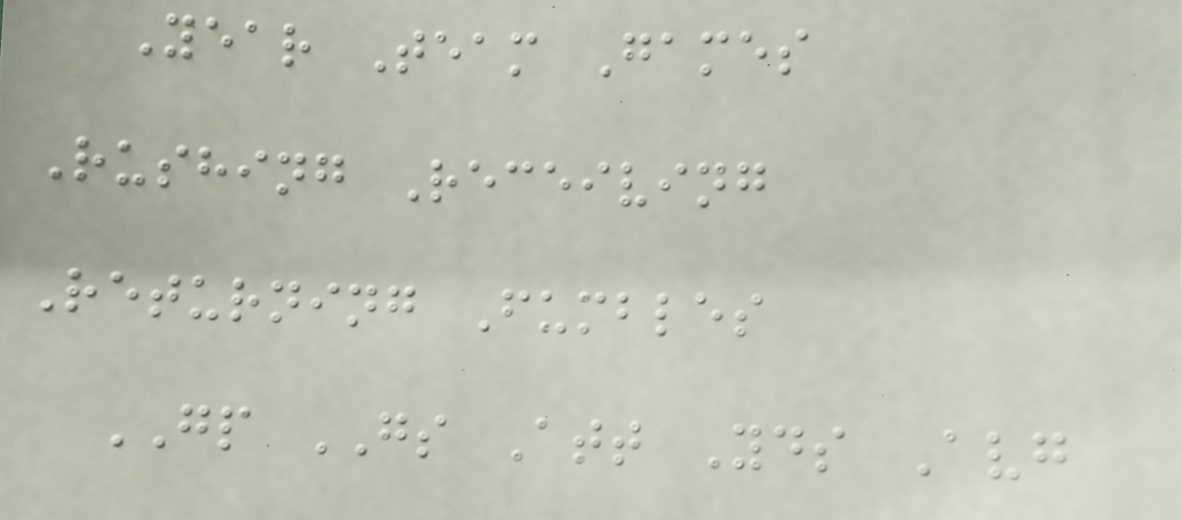Year Team Games
Rushing Receiving
Returning Fumbles
GP GS Att Yds Avg
